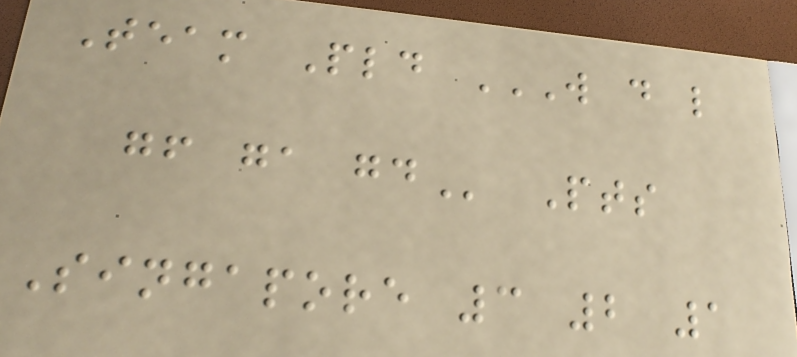Team Pld W D L
GF GA GD Pts
Singapore 3 2 1
